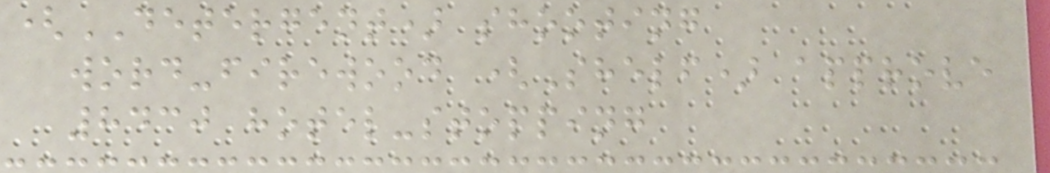(DETERGENT) shooting
word-firewood (Shelf) approve
8430 hotel-stopping
